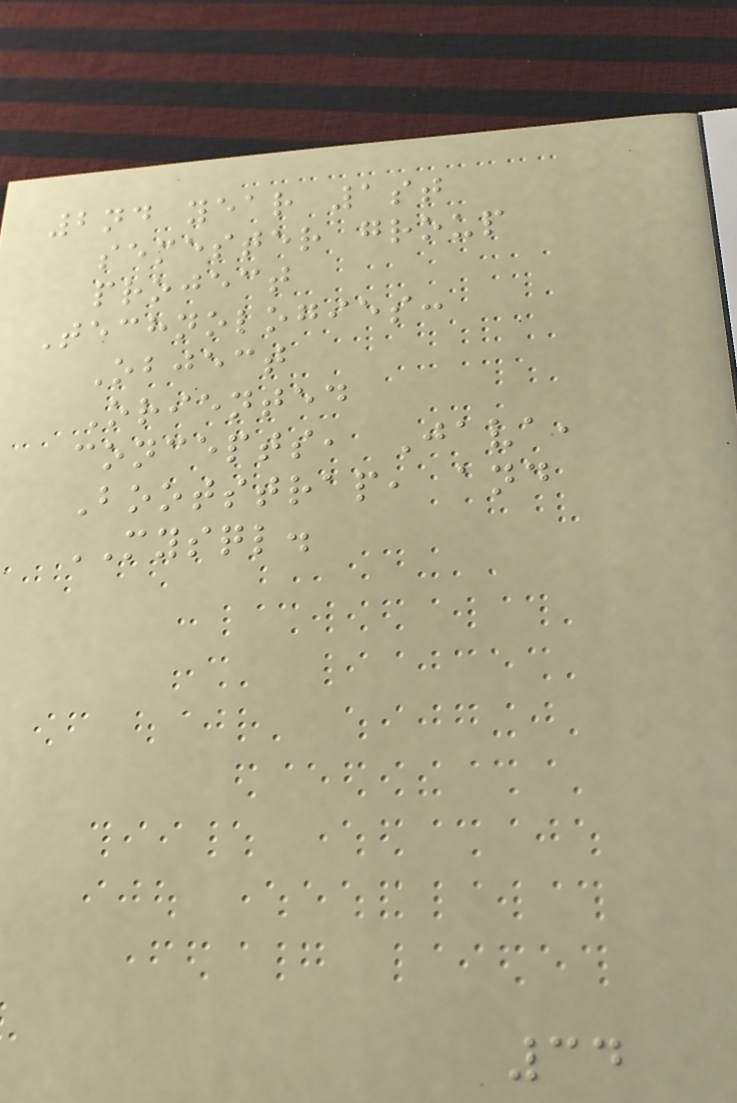2nd year 1st
semester group
project
Technologies:
Object
Oriented
concepts, Java,
Bootstrap, and
MYSQL.
34
